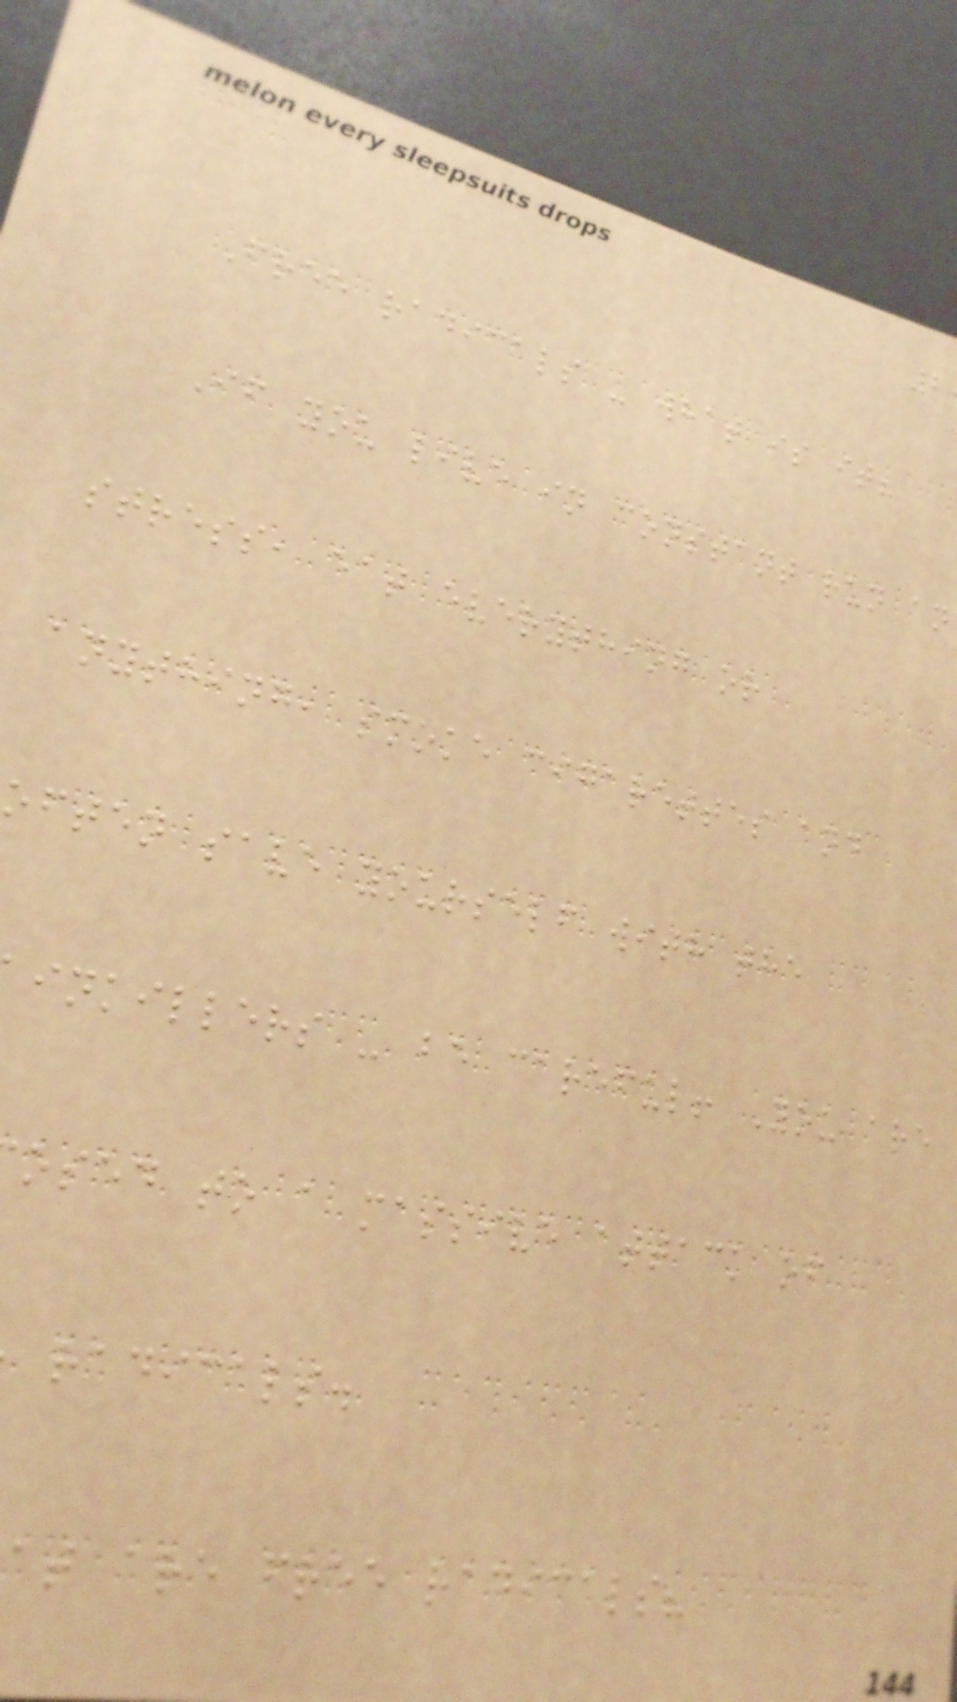Free radicals - what is it?
If you live in constant run an
stress, eat everything or
anything, smoke cigarettes and
often save yourself with the
inkillers - be careful! You are
osed to a massive attack of
radicals.
at are free radicals?
